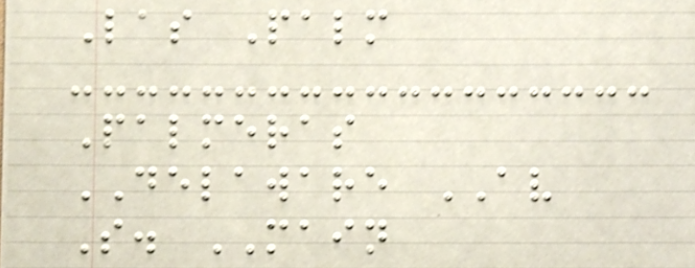Las Palm
Palmeras
DELAWARE AV
S. MAIN
